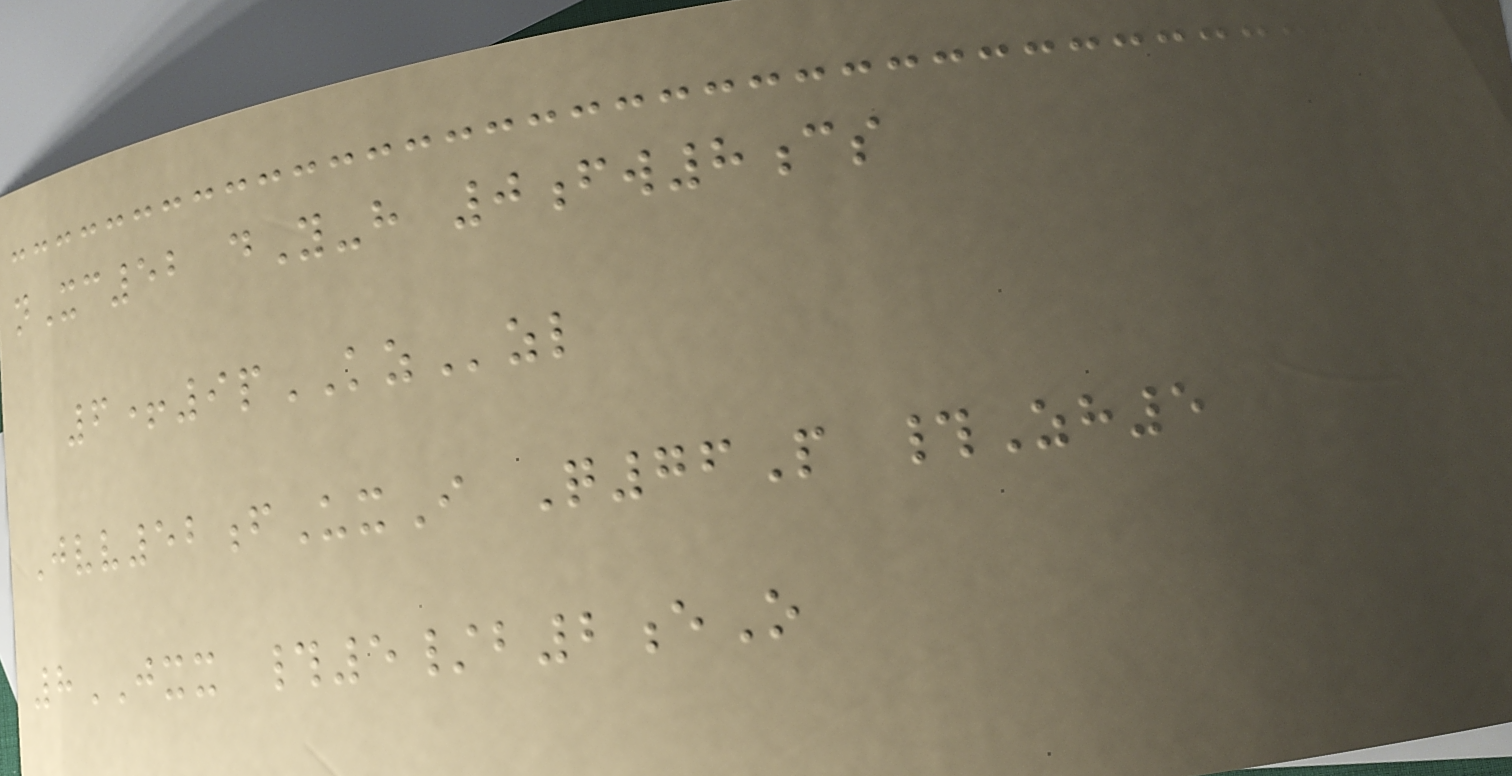nXc52 dY-h 0fw8cs
6+9pKZzl
Jvv52fUxI Q76P #Zh5
8JXX #5/b2eO
